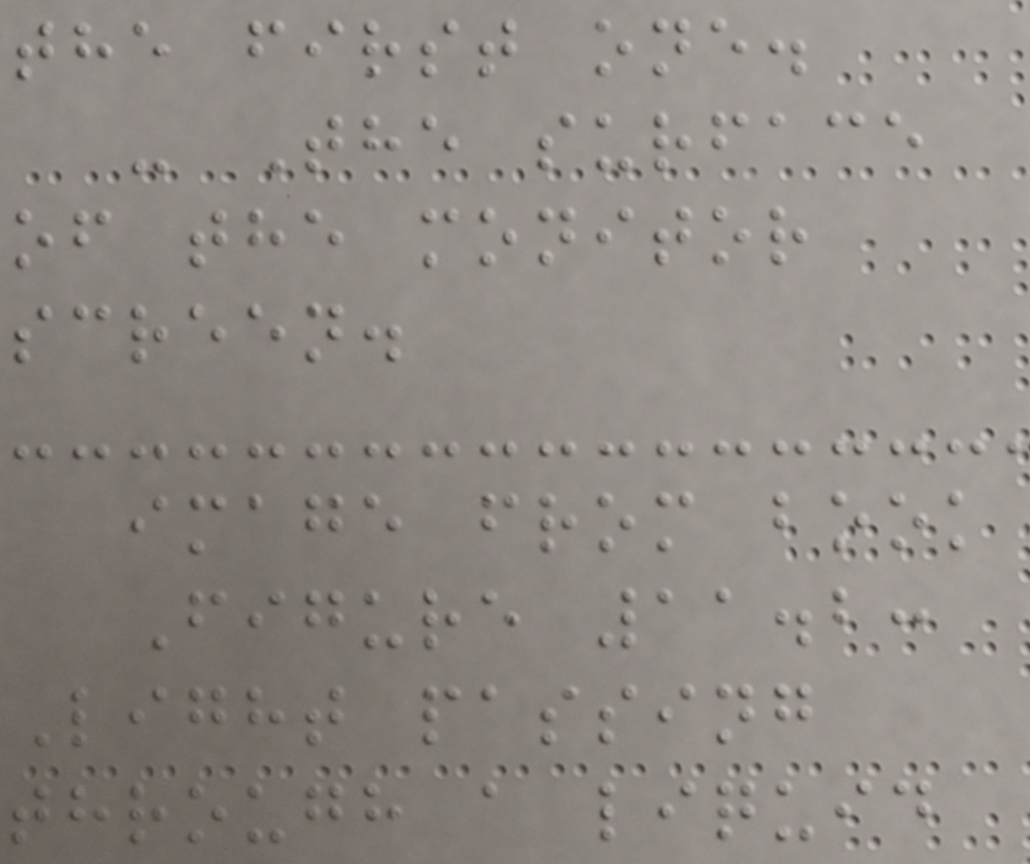the first one.
- The surface
of the monitor
screen.
image from book
Figure 11.2:
Light passing
through a liquid
